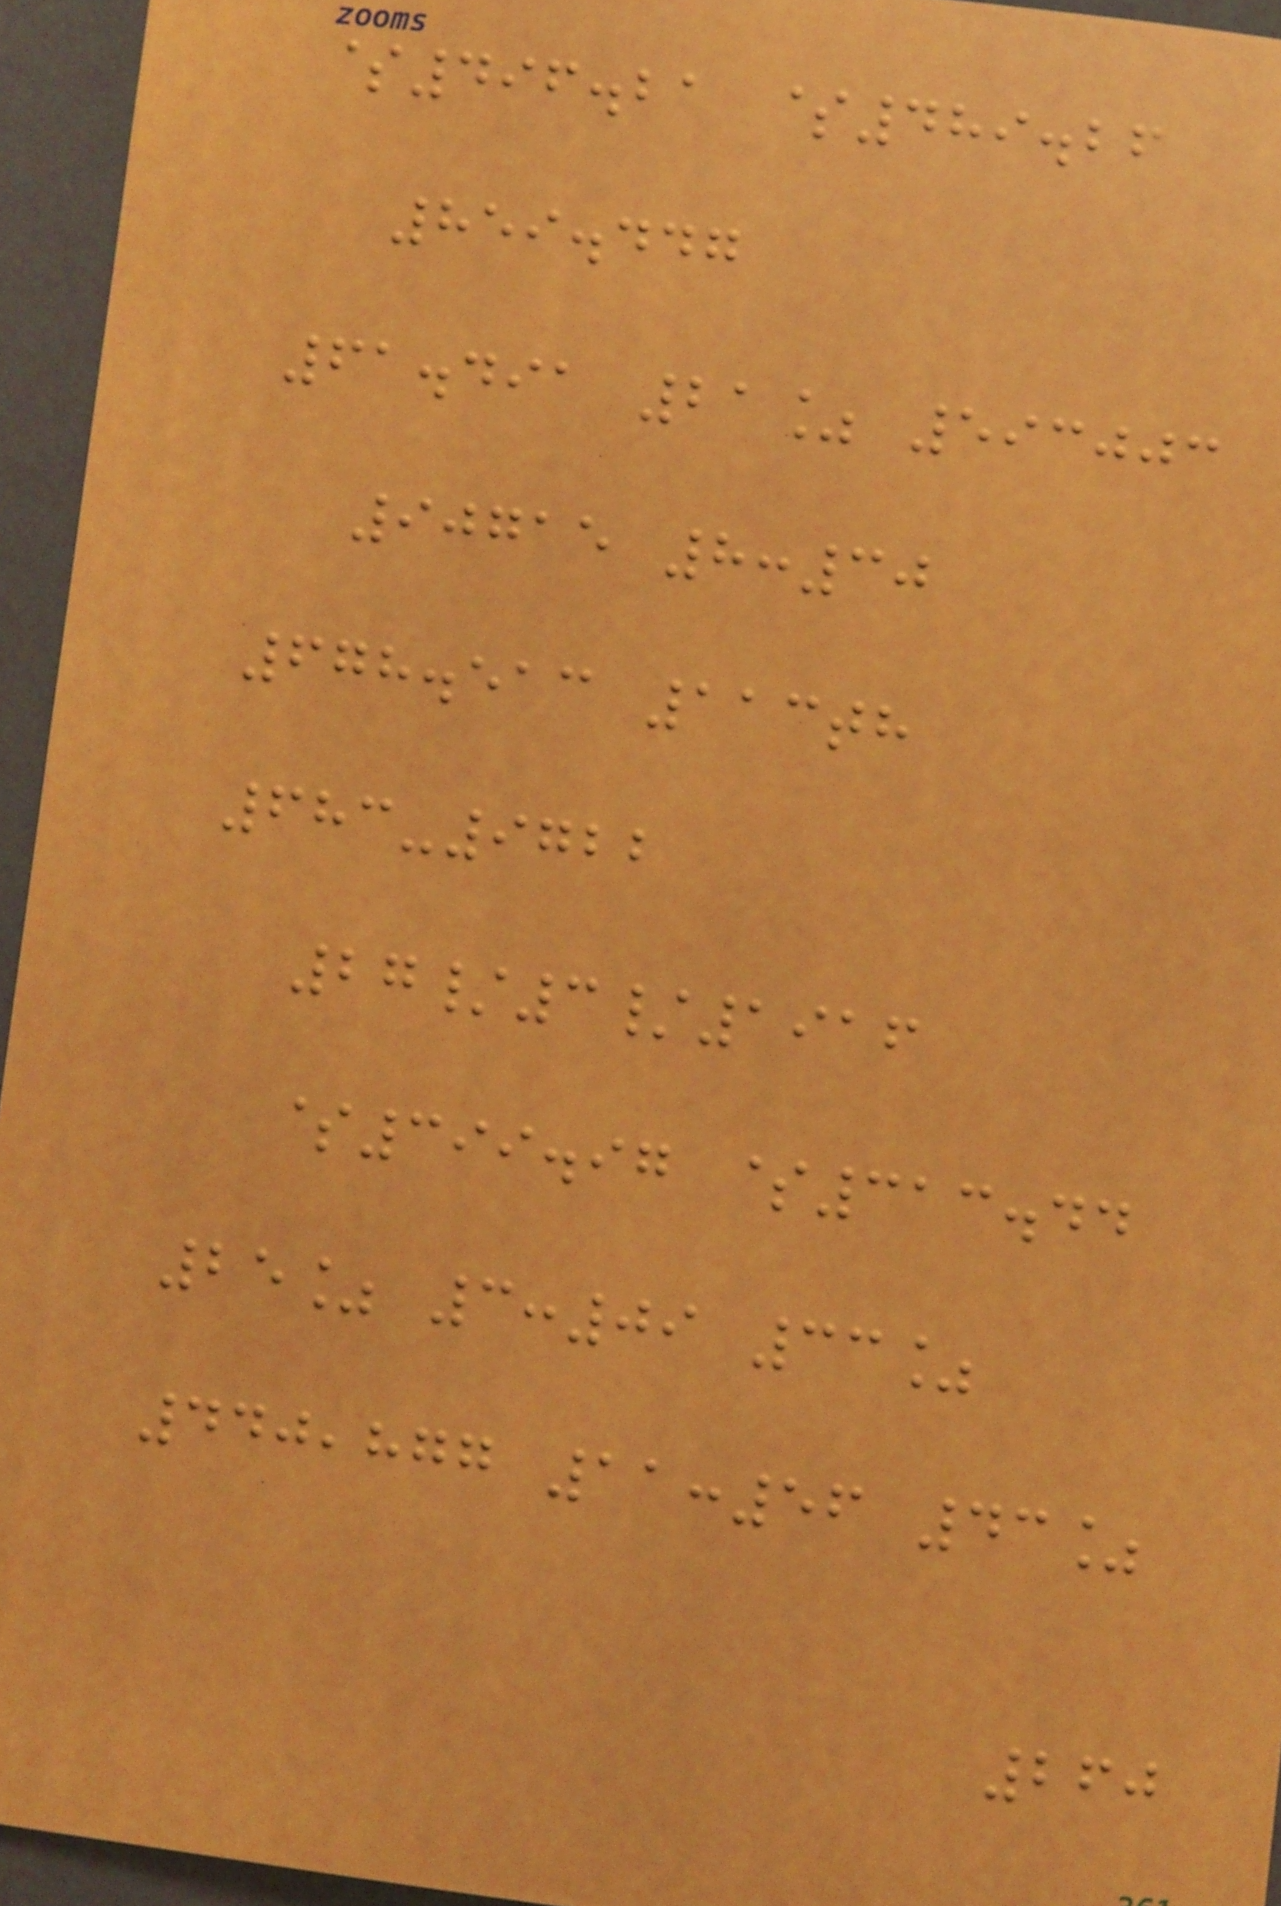$496.21 $489.26
859.447
61.491 21% 593003
90715 8:30
678.513 113th
683-9722
27/3/1916
$399.97 $313.44
25% 3:09 33%
440,877 11:56 43%
260
